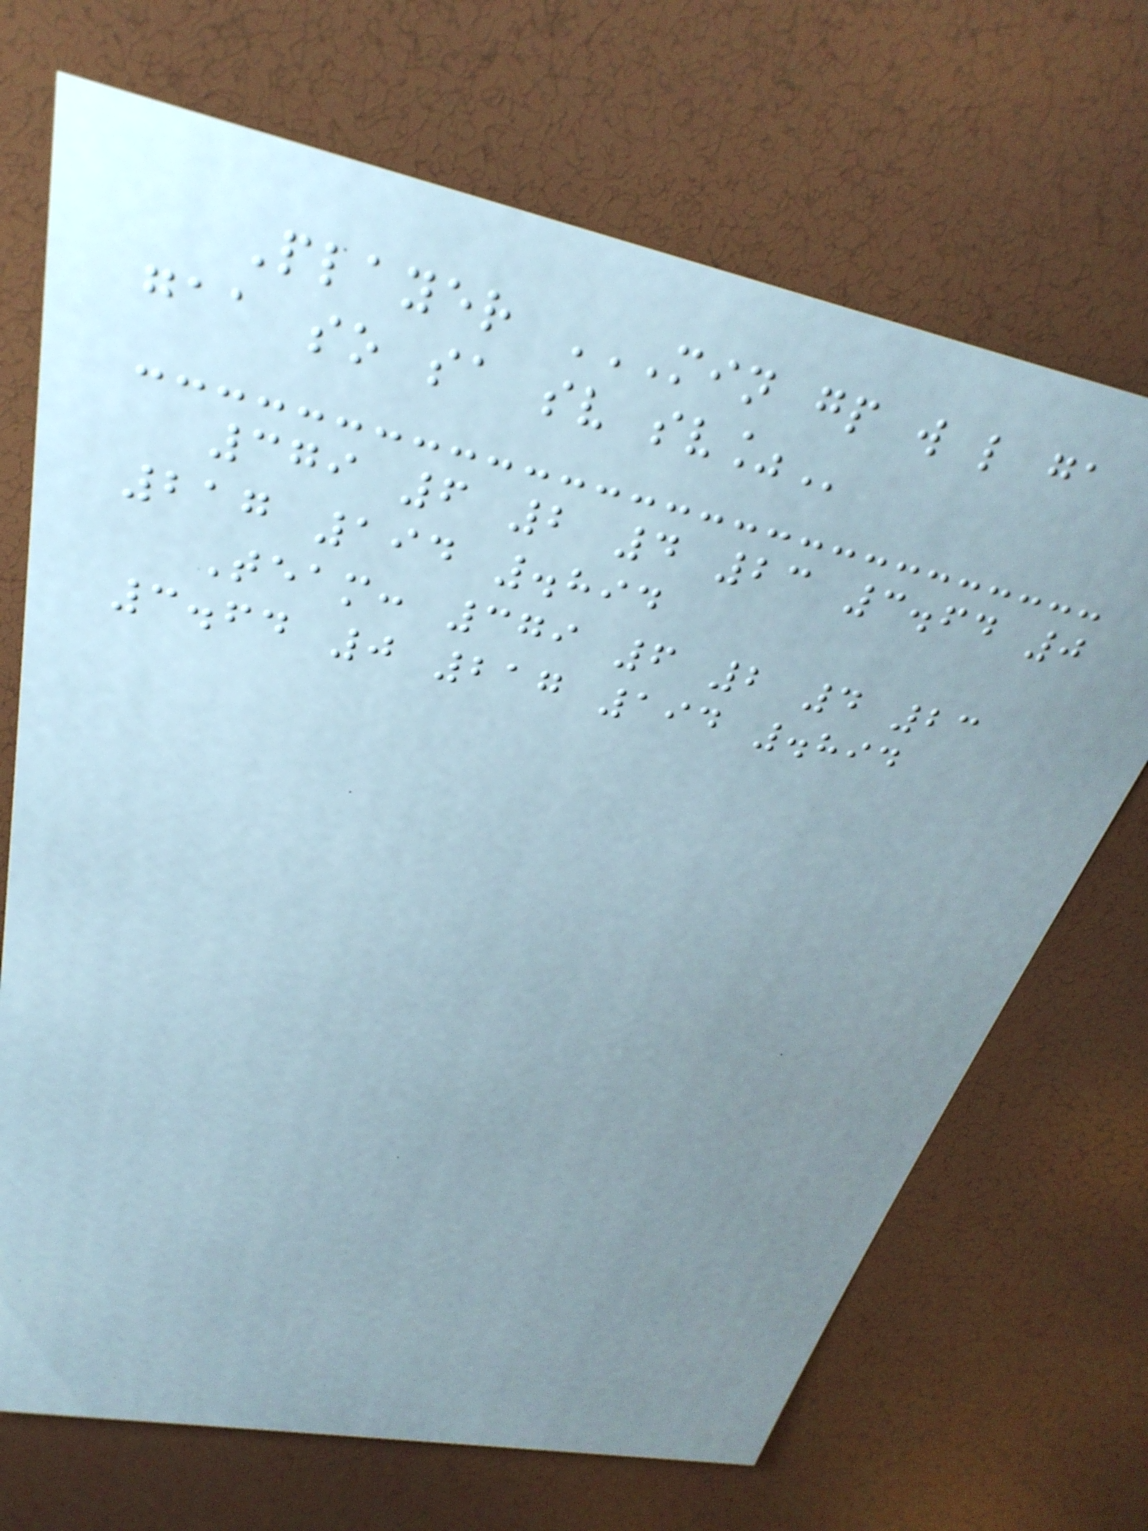Player MIN GP W L GA
GAA SO SA SV SV%
379 6 2 4 23 3.64 0
217 194 .894
Team: 379 6 2 4 23
3.64 0 217 194 .894
